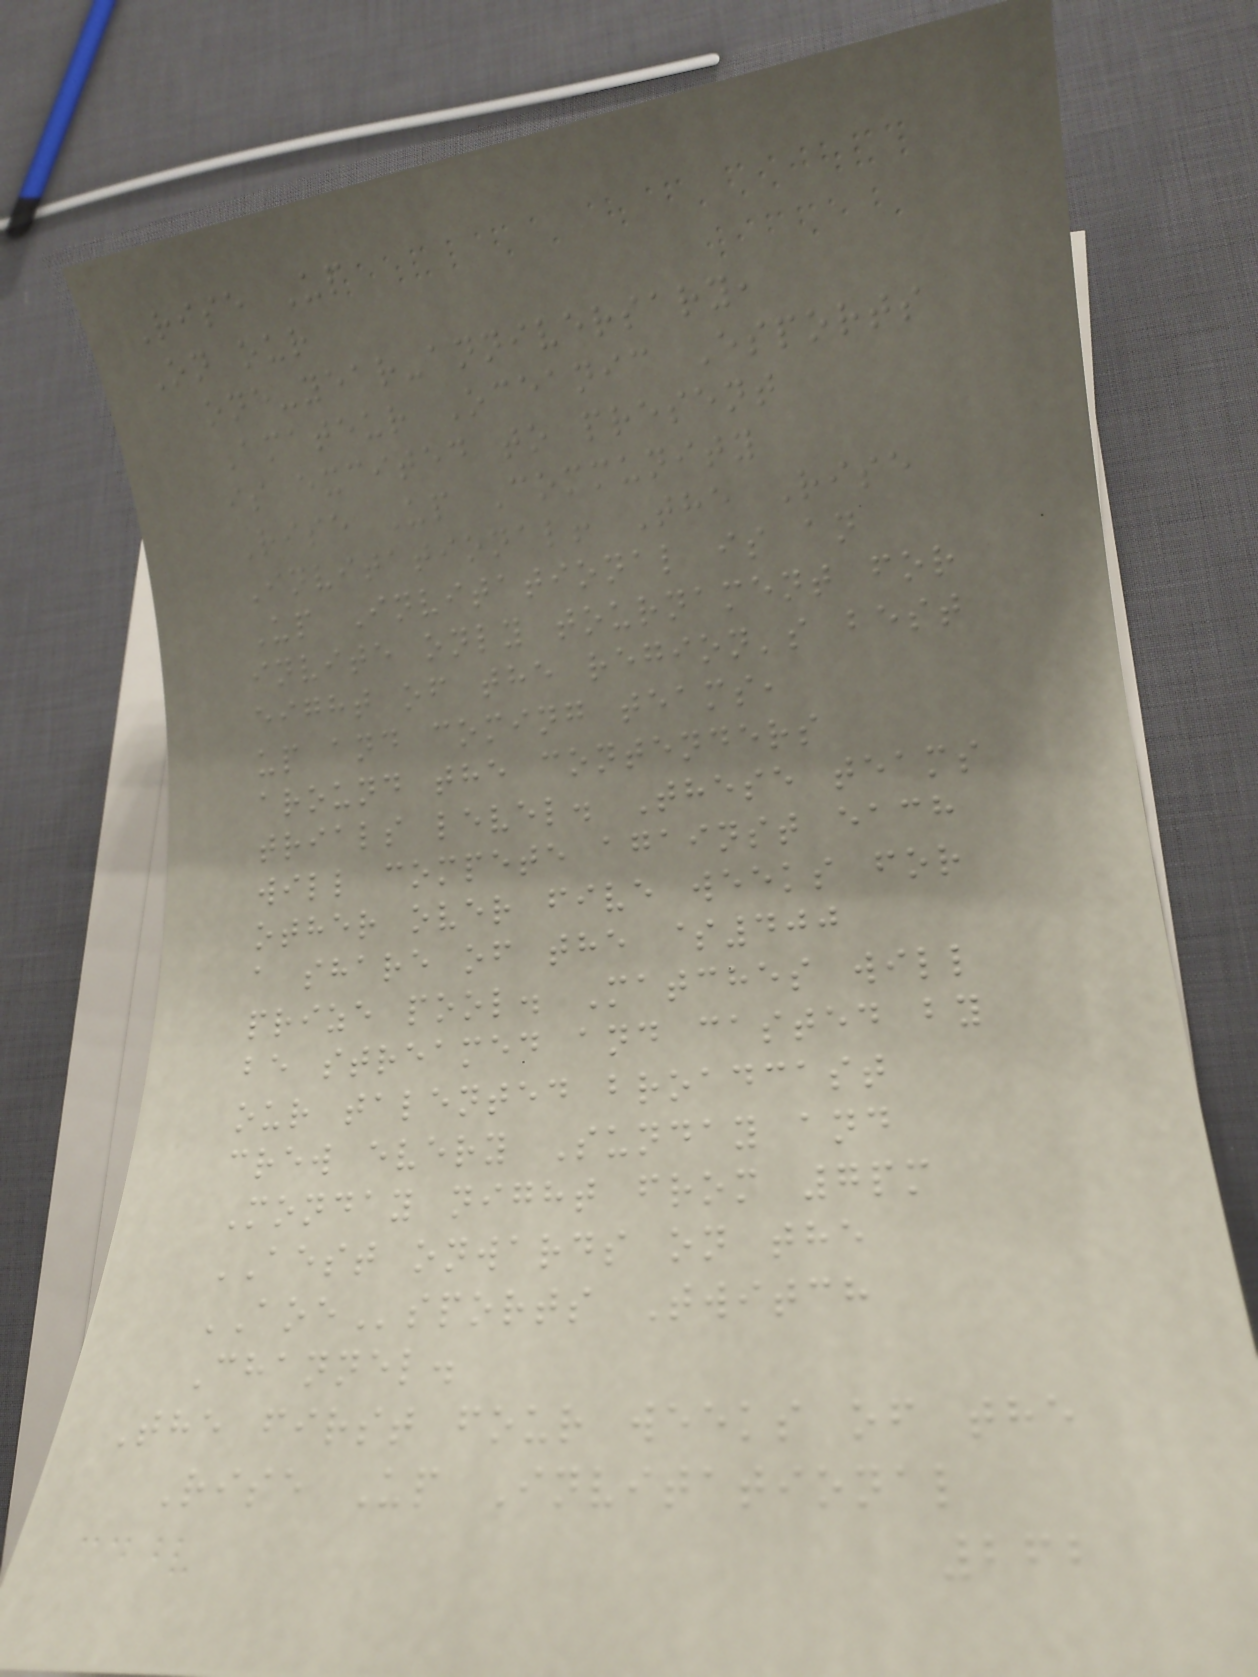Rise Up
On our
one-year-anniversary,
Amateur Oceanic Esports
is excited to present
Rise Up Community
Invitational! The Rise
Up Invitational is an
invite only tournament for
eight of the region's best
up and coming teams,
around the contenders
trials level. These teams
will compete against each
other over five weeks for
a share of the $400
prize pool. Matches will
be streamed and casted by
our talented broadcast
crew every Sunday and
Monday night from 7pm
AEST onwards on the
AOEsports Twitch
Channel.
The first four weeks of the
Rise Up Invitational
262
